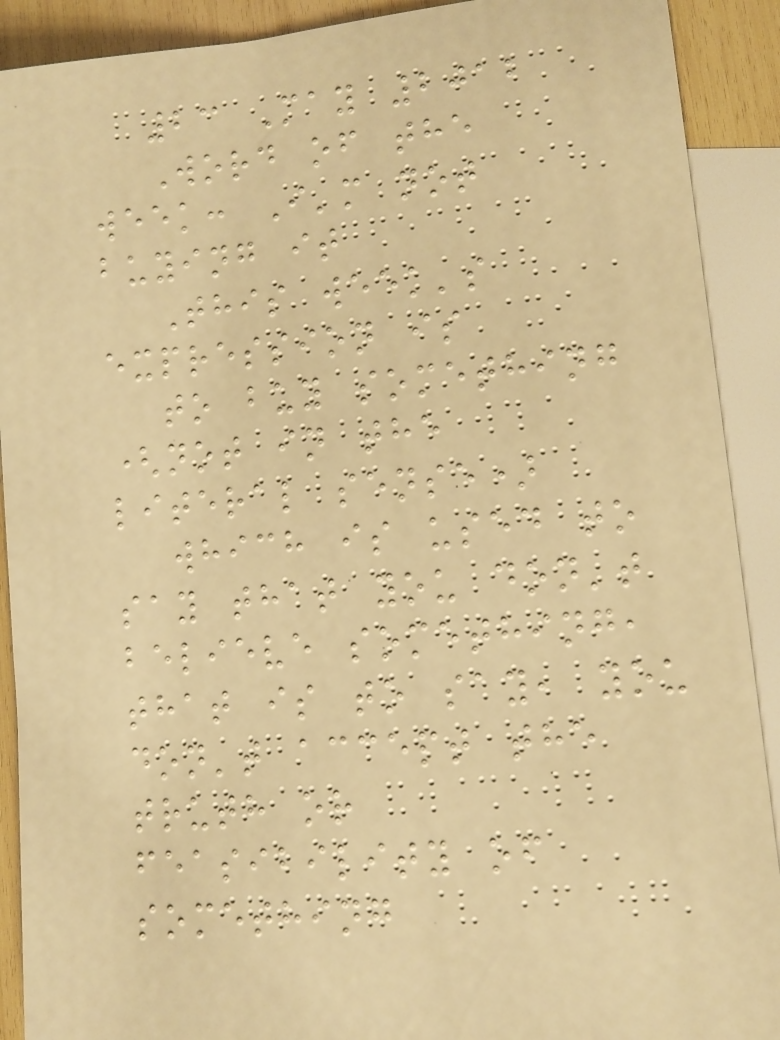23 May 2012
Word of the
week: I'm not
buying it
This week's
expression is
to buy something
(not in the
literal sense)
which is used to
say that you don't
believe something,
that is to say, you
don't accept the
truth or
feasibility of
something
